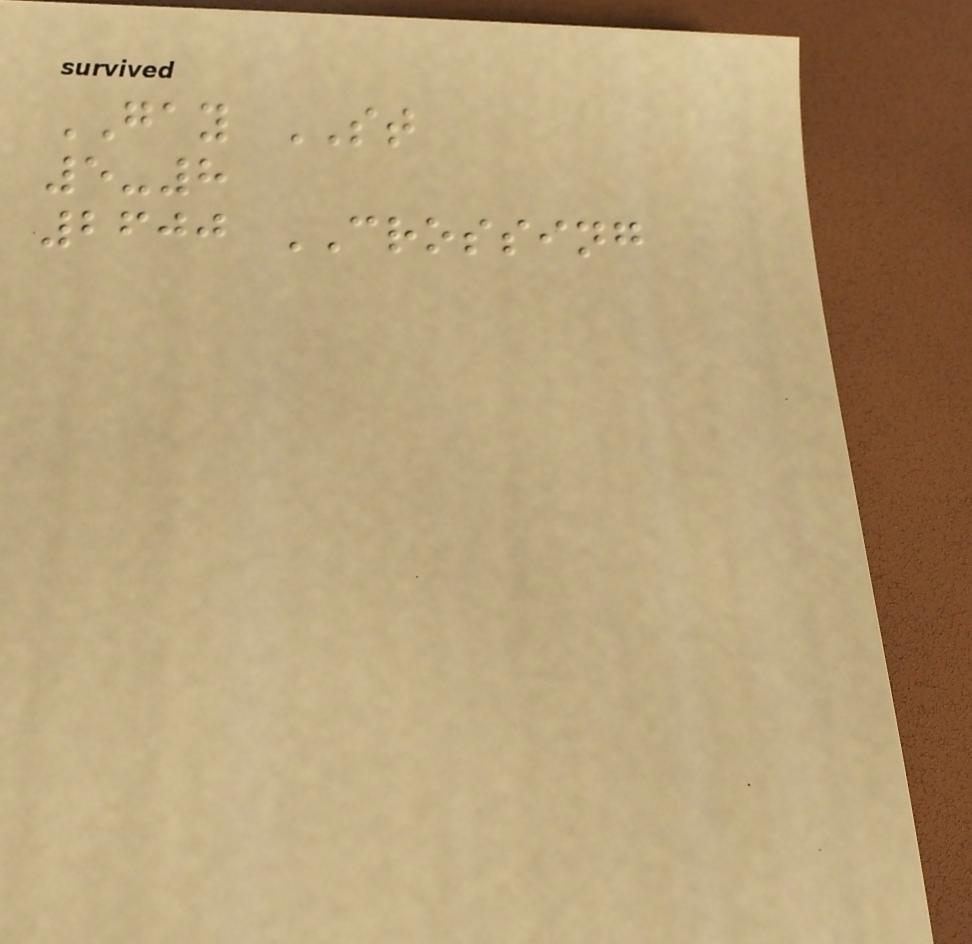GAY ST
5-8
2600 CROSSING
